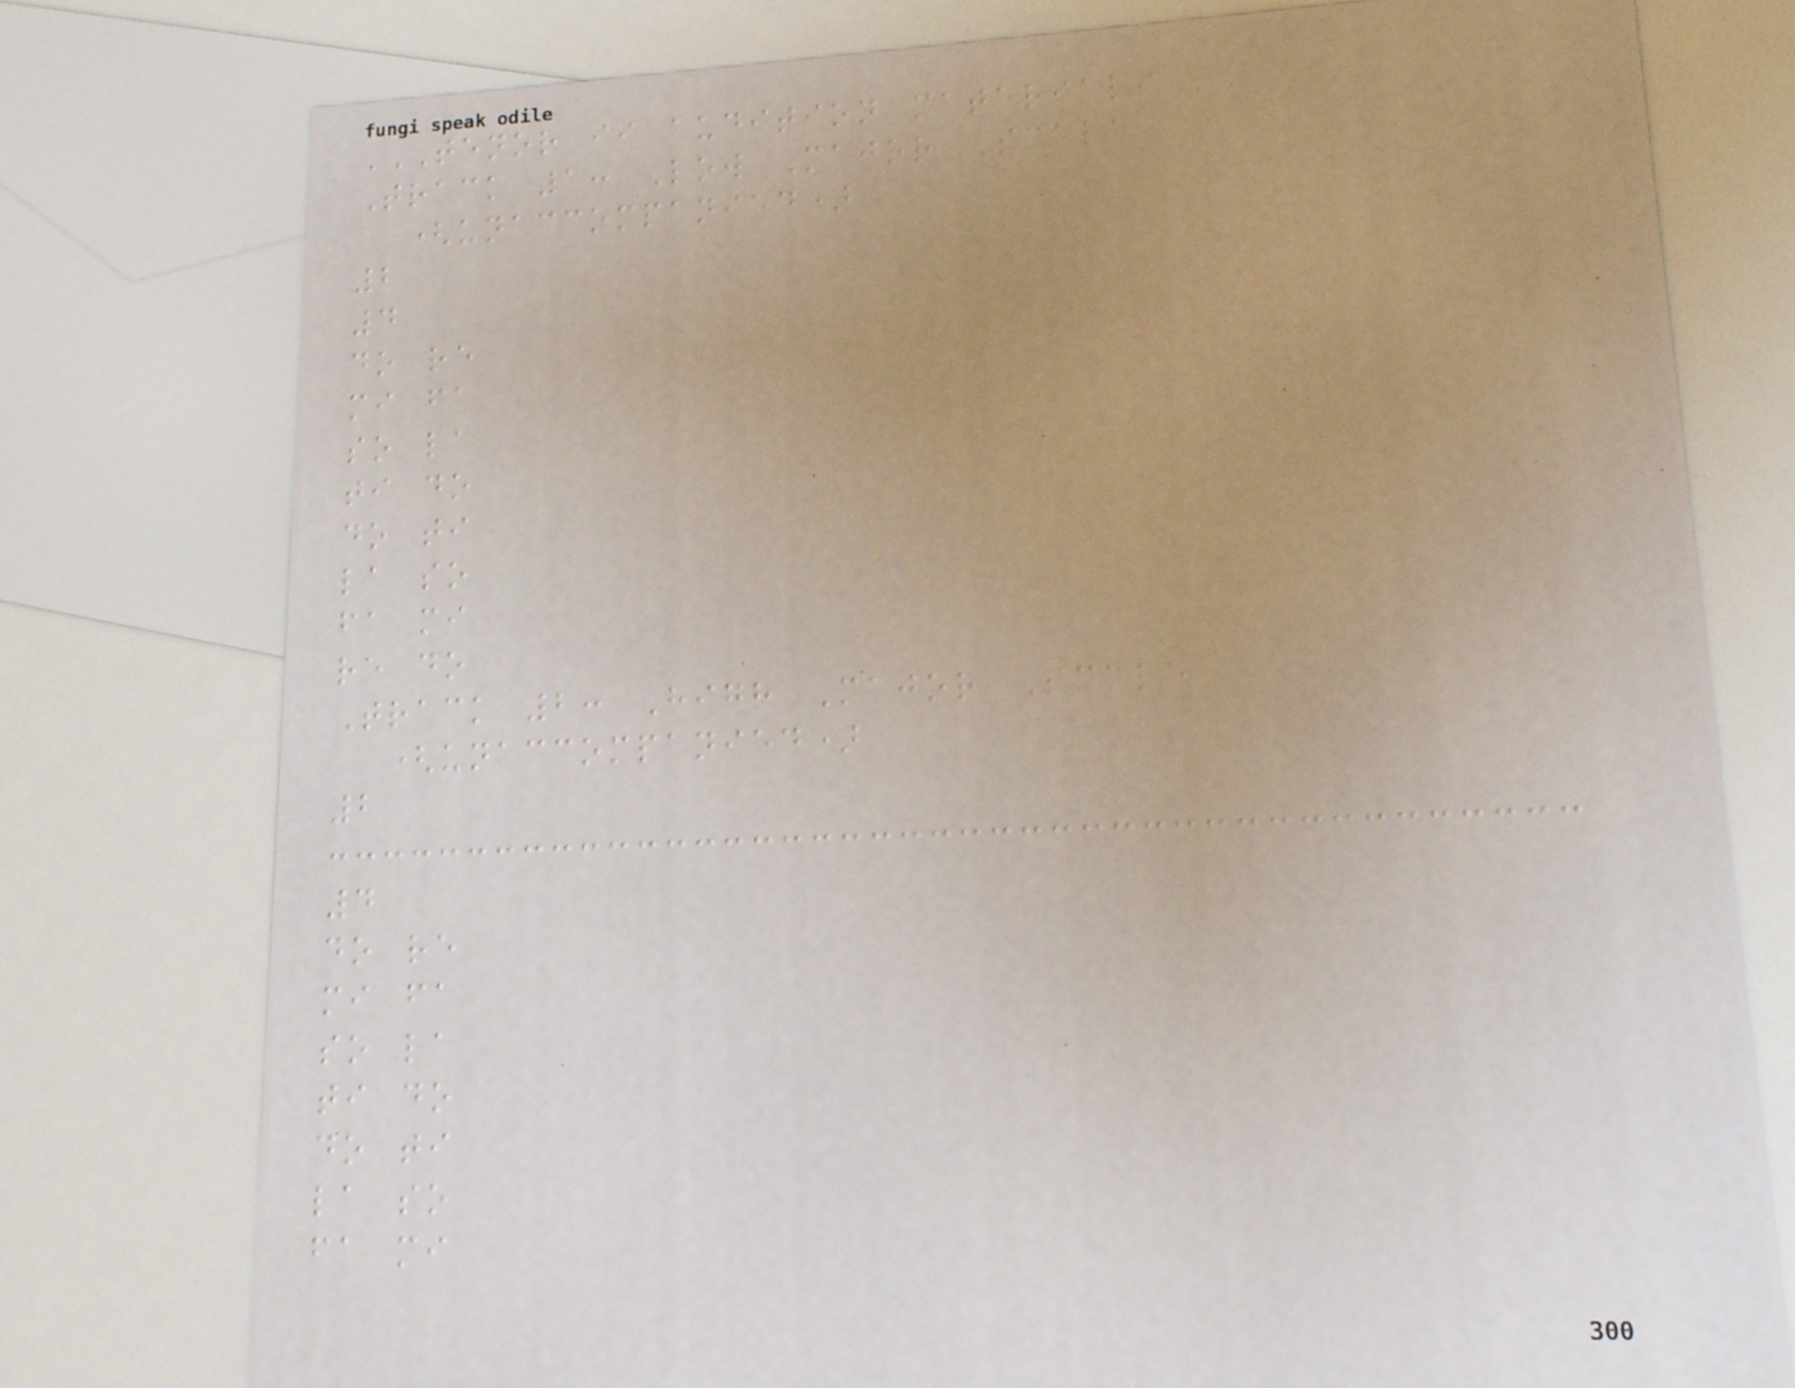TENOR II AUDITION MATERIALS
Track 1: Low Major Scale
(unaccompanied)
2
4
do re
mi fa
so la
ti do
do ti
la so
fa mi
re do
Track 2: High Major Scale
(unaccompanied)
2
4
do re
mi fa
so la
ti do
do ti
la so
fa mi
